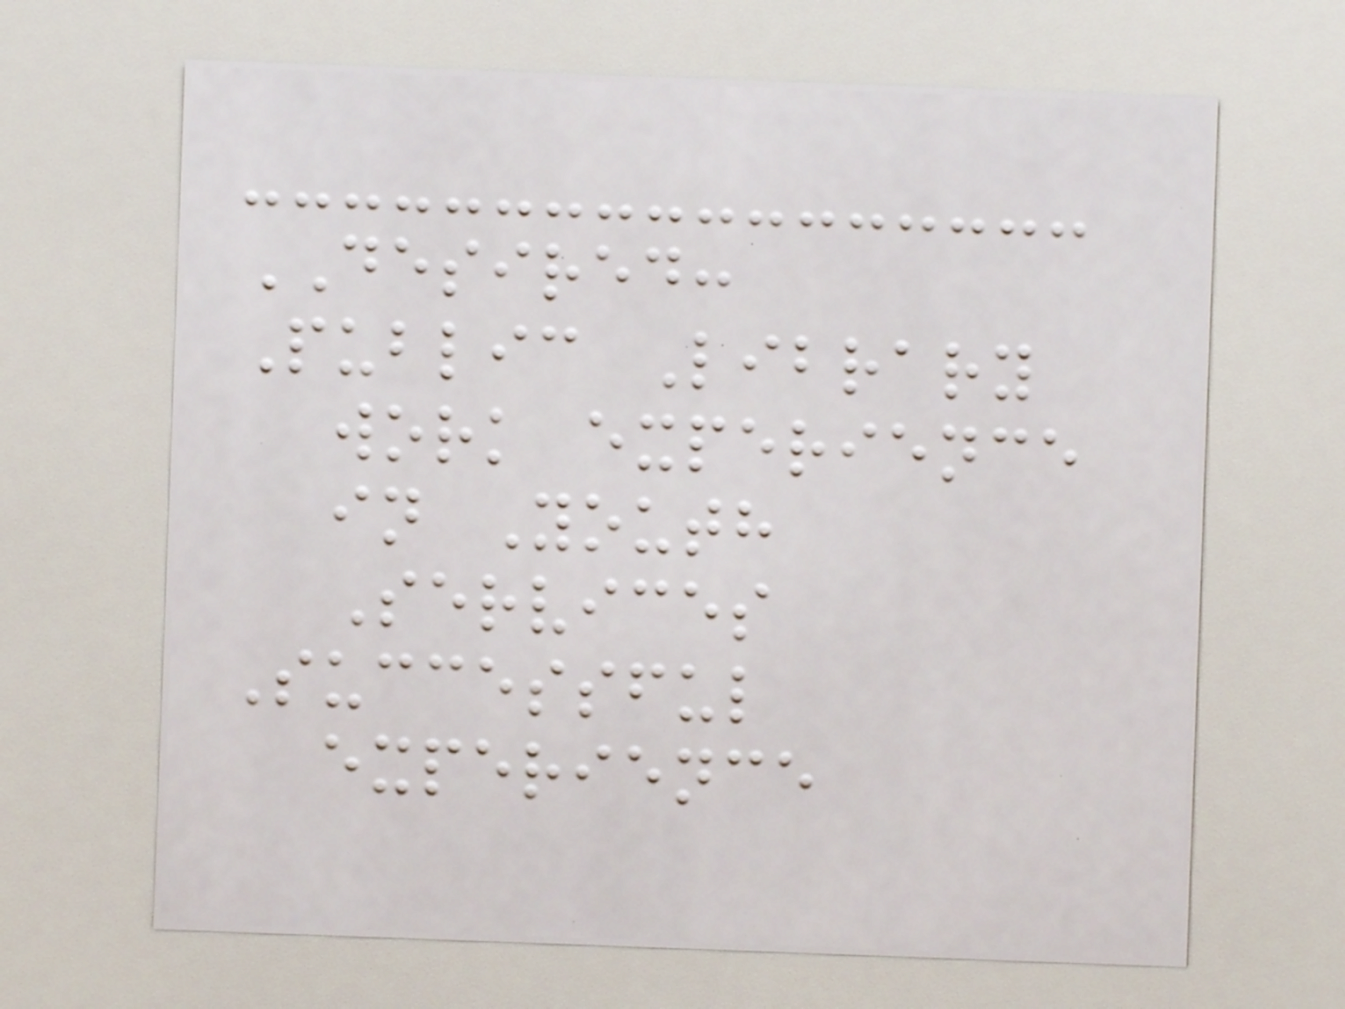DESIRED:
Public Library
work experience
in Youth
Services
Successful
experience
